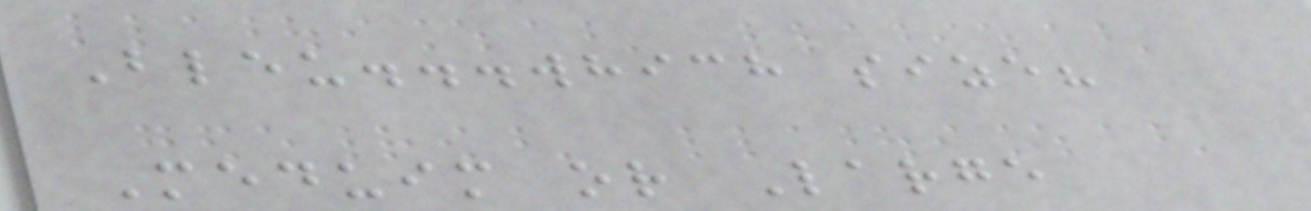Bleu...which size?
Meduim or Large
